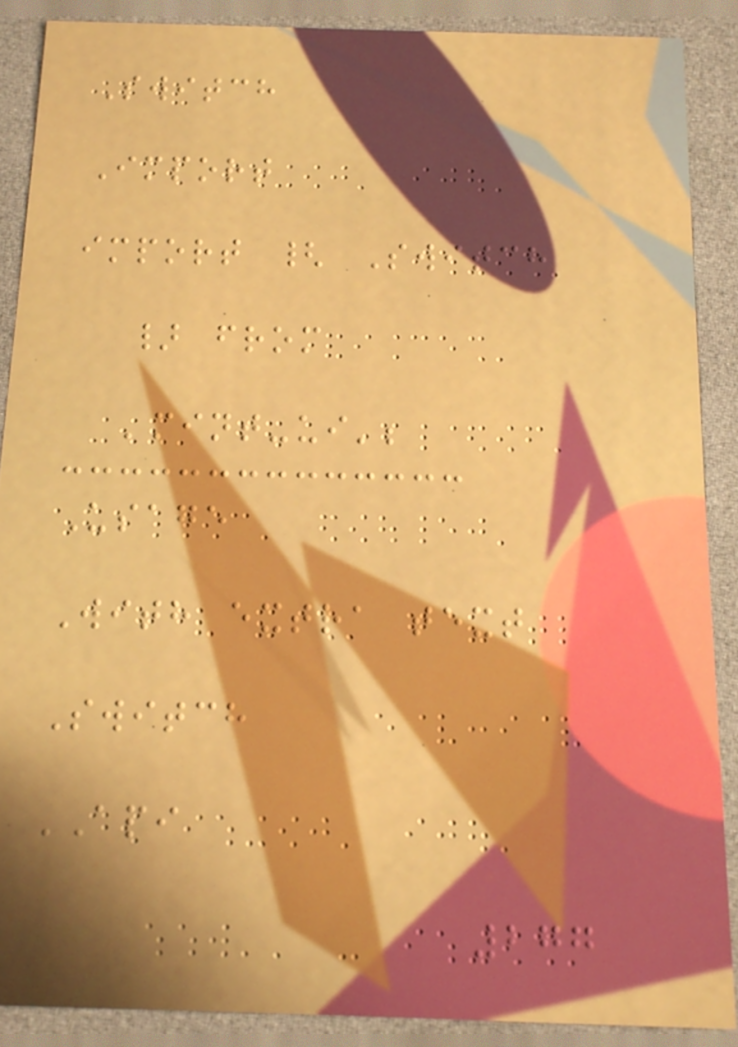Switch
Import
import { Switch
} from
'mint-ui';
Usage
With extra text
Switch
API
277
